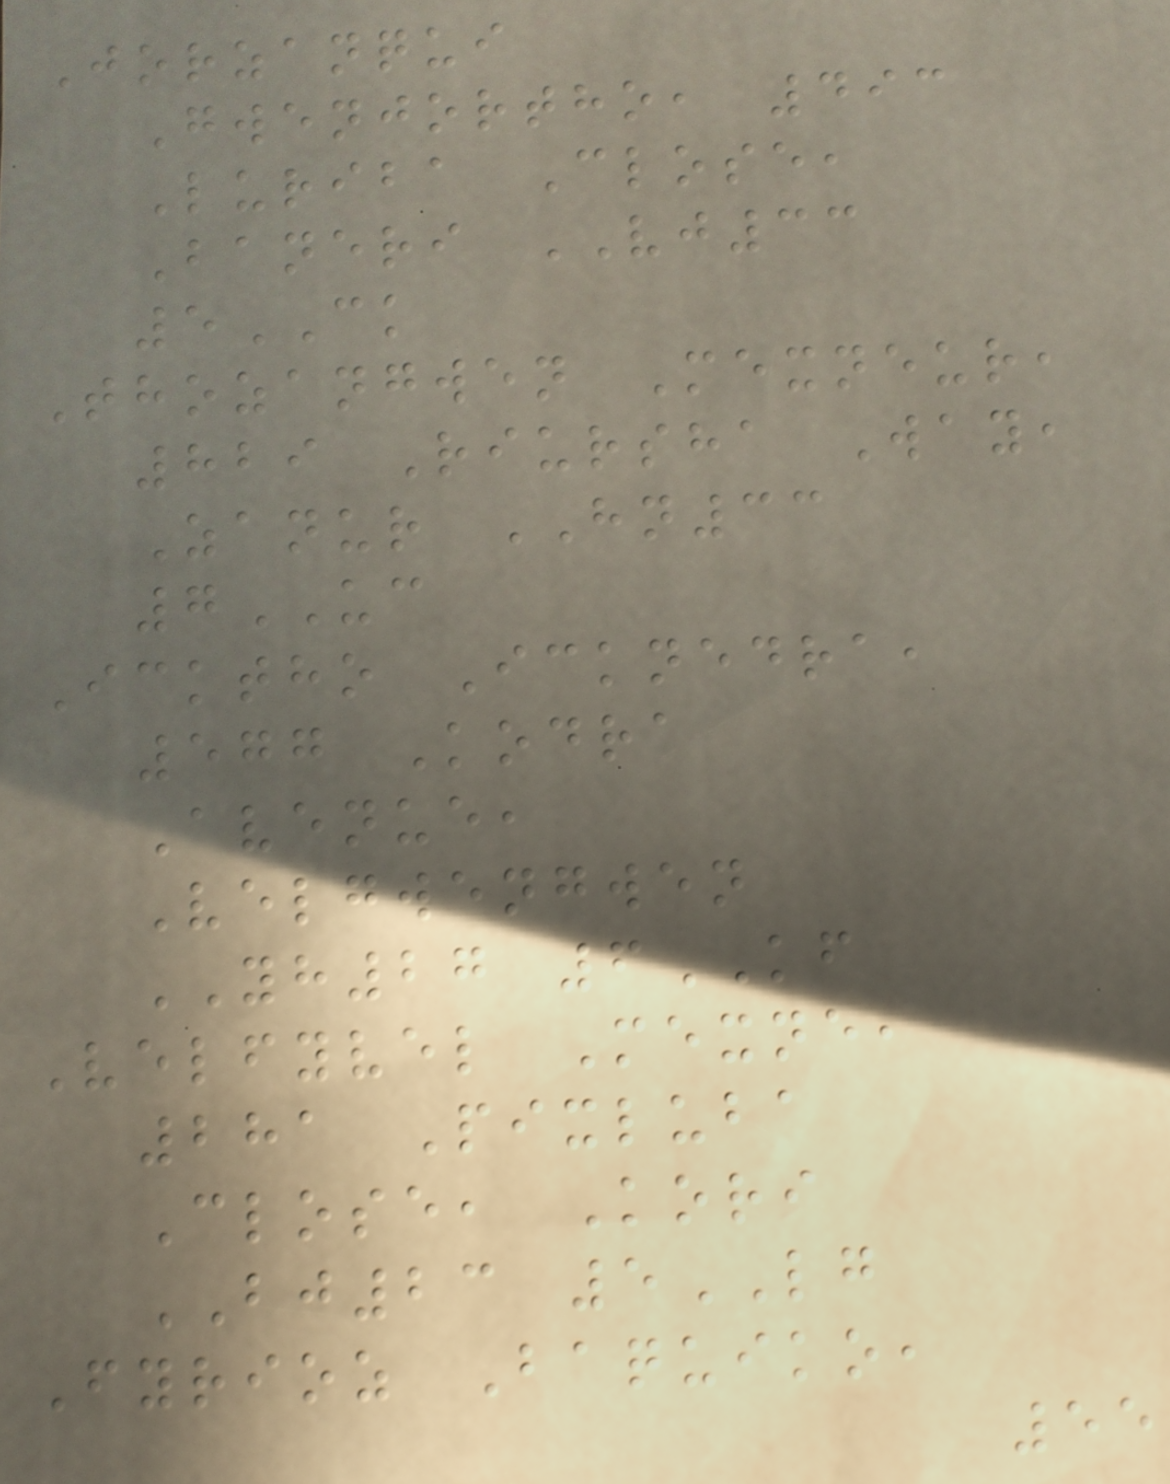Jorzanqui
Gwenjortho, 493
Luriba Close,
Baneri VJ33
5CK
Thozangwen Mexneur,
829 Riursha Way,
Zanur HN33
7UC
Icktho Icknedra,
577 Kodra
Avenue,
Velgwengwen
YH27 6KF
Velfyvel Mexne,
281 Pixluba
Close, Kori
BJ23 5LG
Fyrioz Baquiko,
55
